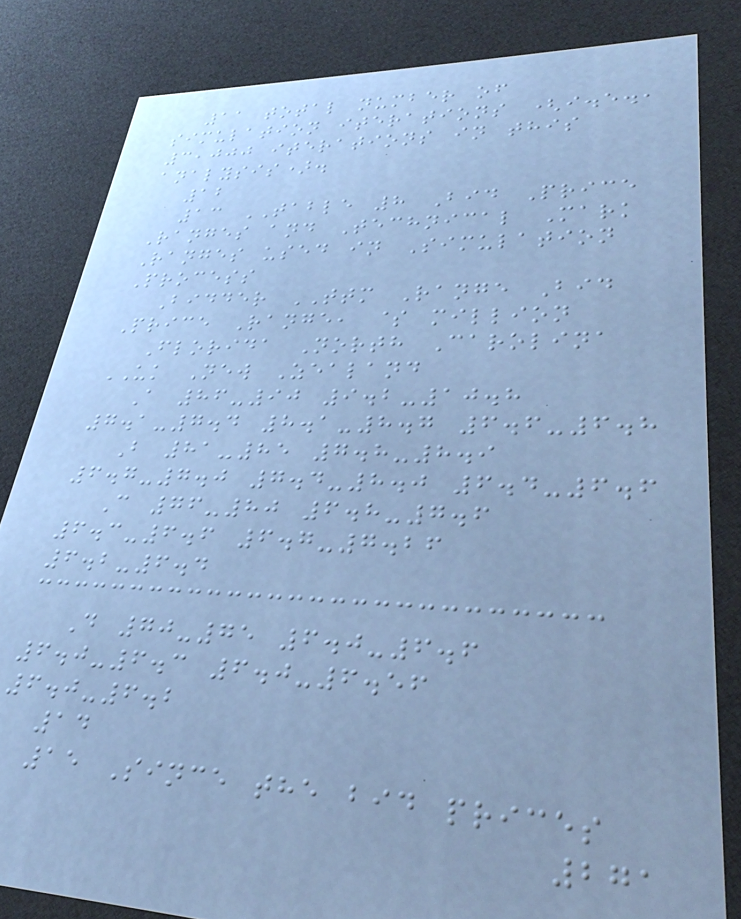11 total number of
simulation iterations (i.e.,
3,000 iterations in this
analysis).
12
13 TABLE 8 Bid Price
Ranges and Technical Mark
Ranges used in Simulation
Process
Bidder TTM Range Bid
Price Range, $ million
Florida North Carolina
UK New Zealand
A 86-90 9.2-10.8
7.1-7.4 8.1-8.7 6.6-6.8
B 81-85 7.8-8.9
6.7-7.0 7.4-8.0 6.4-6.6
C 76-80 6.8-7.6
6.3-6.6 6.7-7.26
6.2-6.4
D 70-75 6.0-6.6
6.0-6.3 6.0-6.56
6.0-6.2
14
15 Since the bid prices
271
